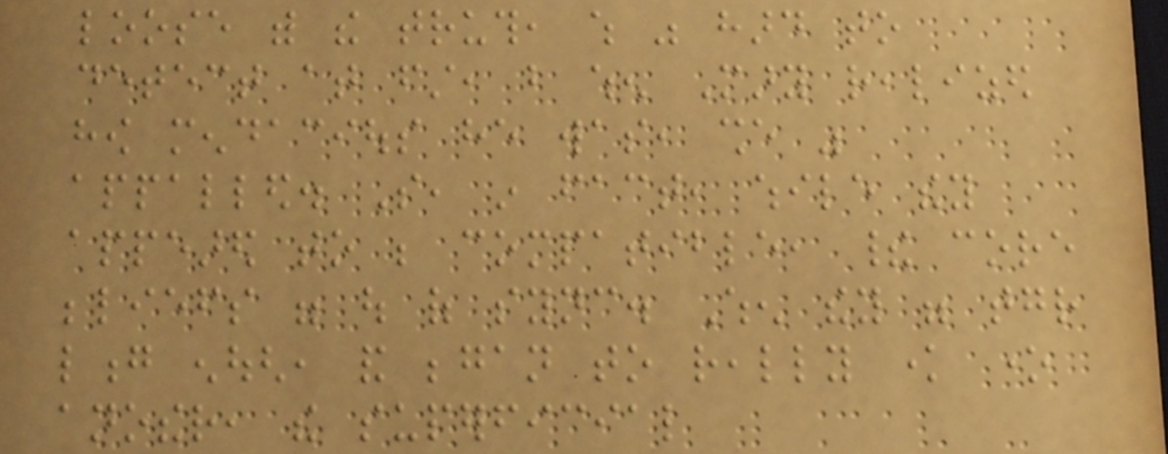loose with the truth, which was hard to
detect at first, but when Mary realized
how mendacious he was, she was
appalled. So, in fact, while they
appeared to be compatible, their core
beliefs were out of sync. When they were together
long enough, and began to really know one
another, the superficial
